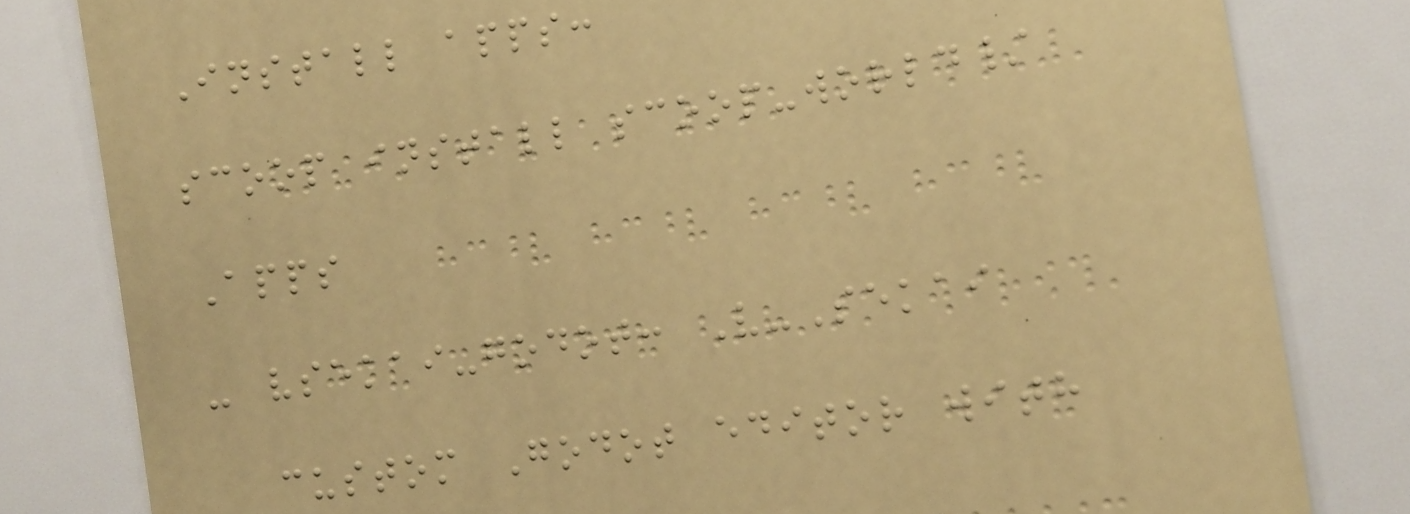Install apps:
scoop install scoop-world/
Apps
- vsekai-godot: V-Sekai
custom Godot editor with
